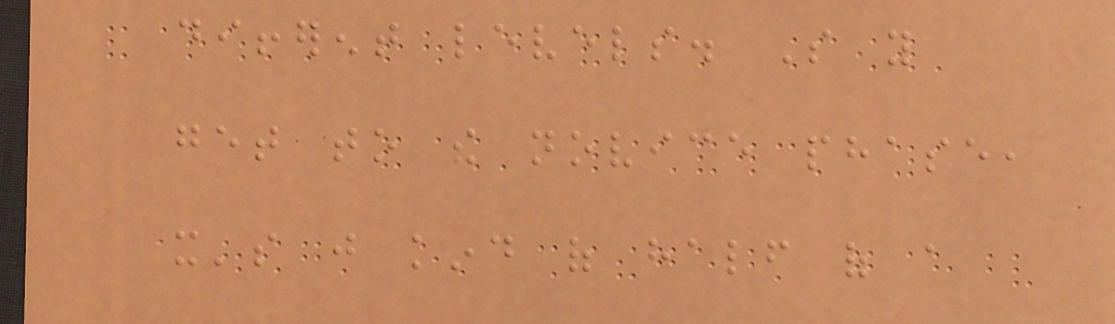different levels. So you
get to the novice phase,
it's just kind of half of a
